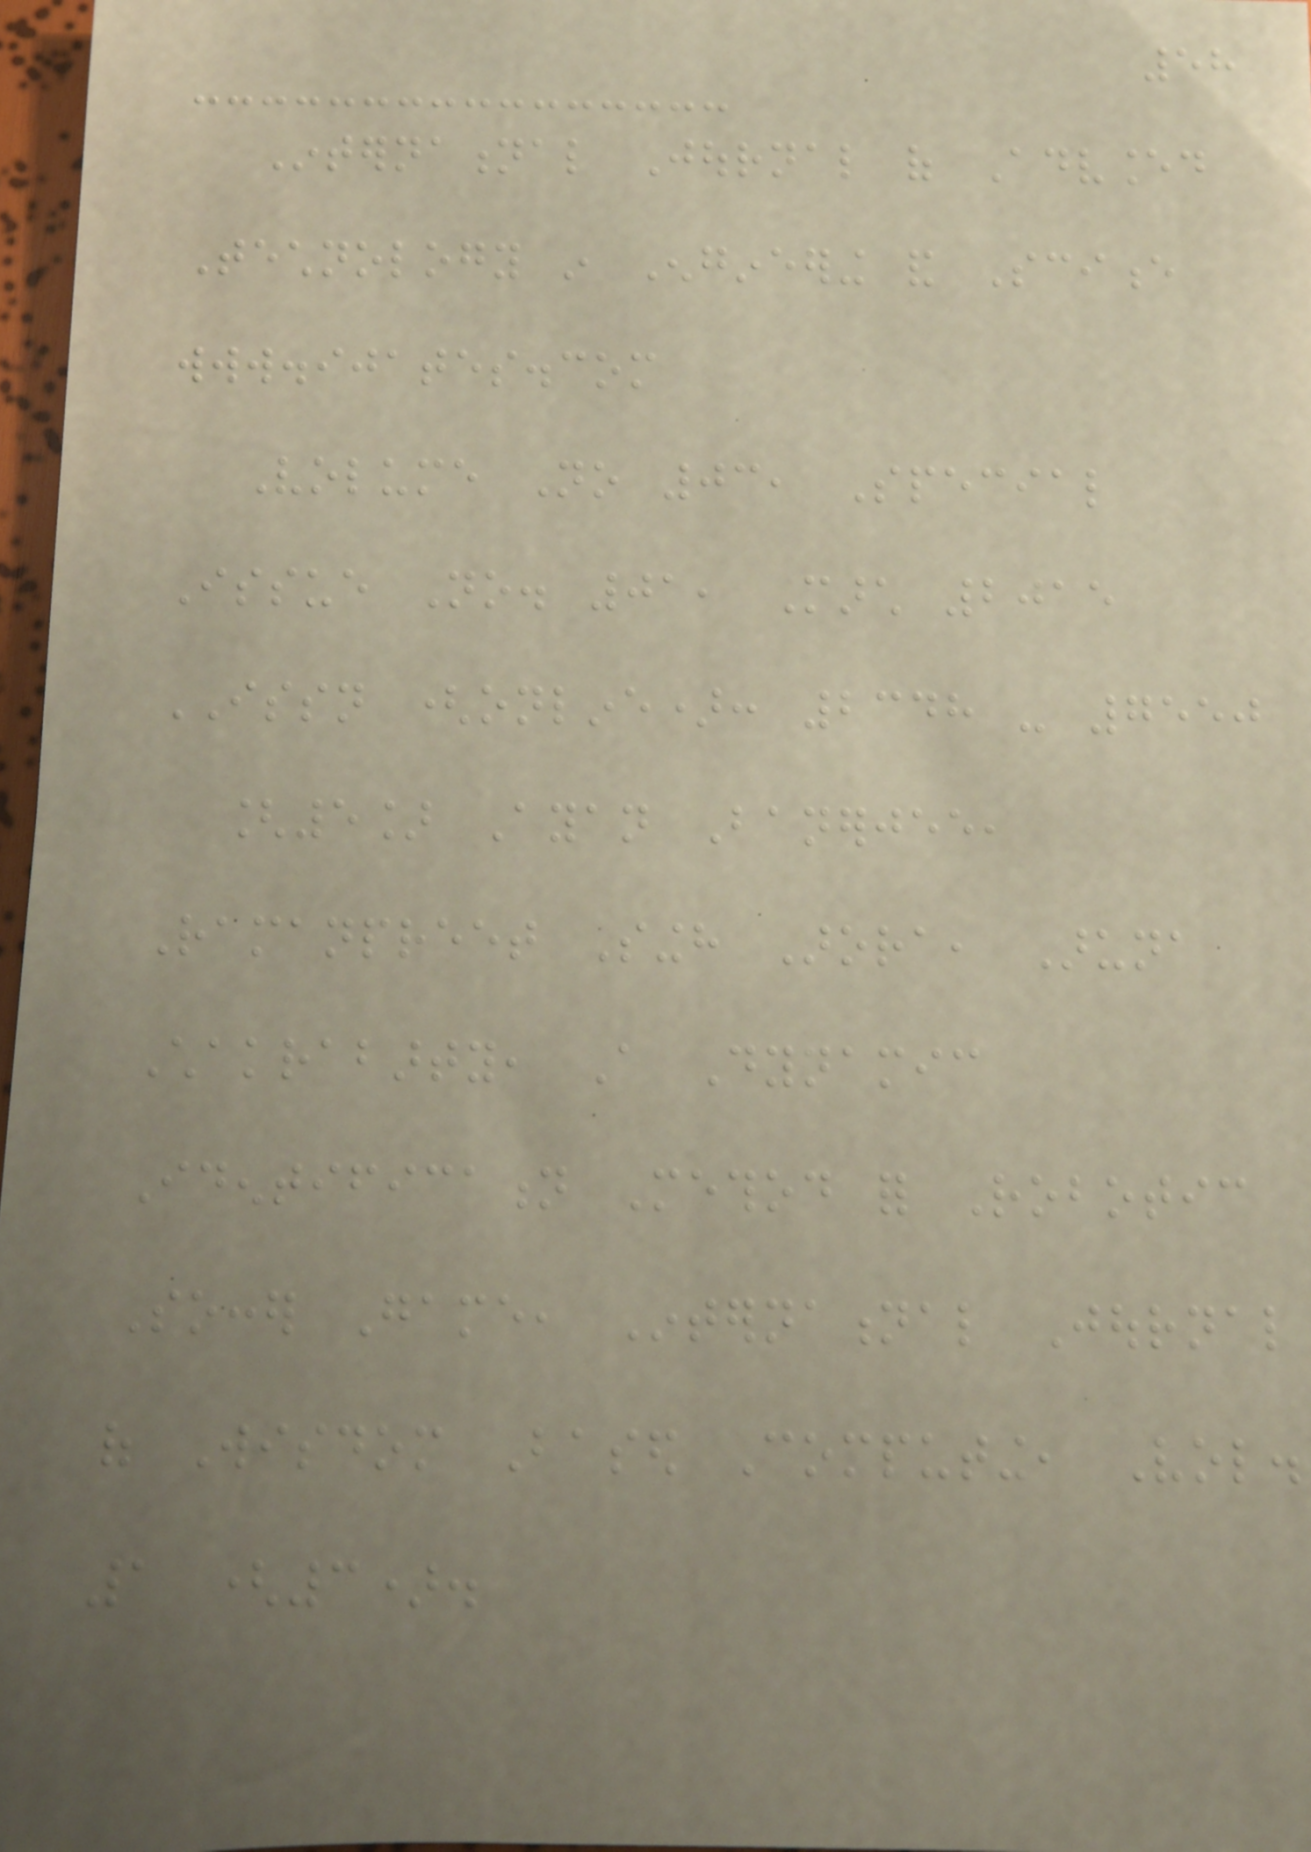58
International Journal of Advanced
Technology in Engineering and Science
www.ijates.com
Volume No 03, Special
Issue No. 01, March 2015
ISSN (online): 2348 - 7550
[5] Ayan Banerjee,
Ramanpreet Singh Arora, Aruna
Chakrabarty, A Dynamic
Identification Method for Robotic
Soccer Game, International Journal
of Wisdom Based Computing, Vol.
1 (3).
